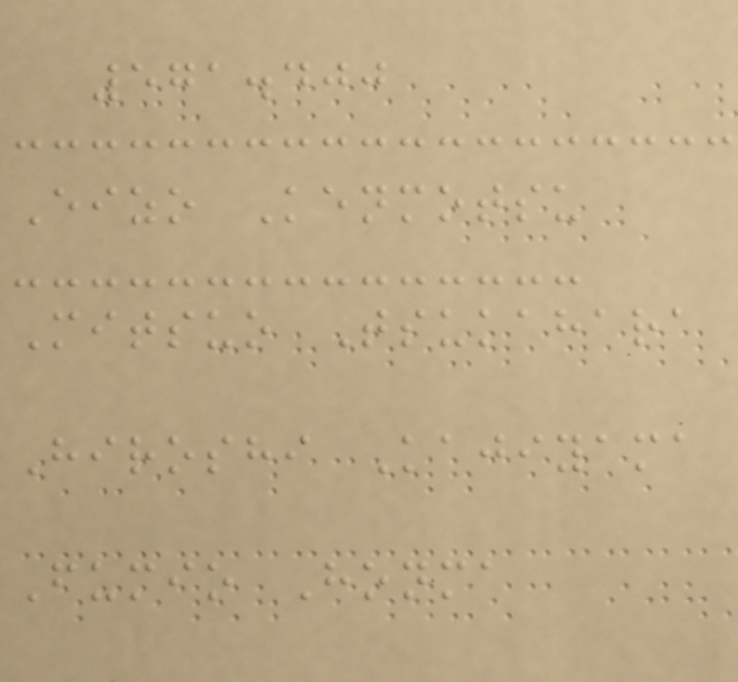571.400
Eizo Kenmotsu
Mitsuo Tsukahara
Hiroshi Kajiyama
Fumio Honma
